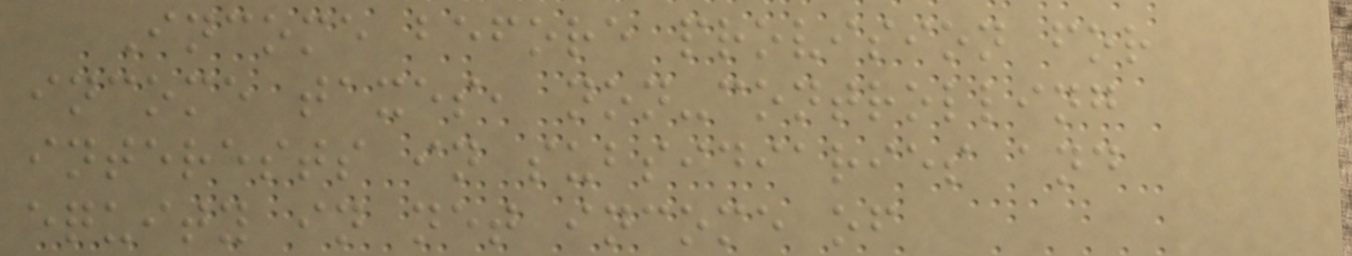Income before provision for
income taxes, non-controlling
interests in subsidiaries and
equity in net income of
